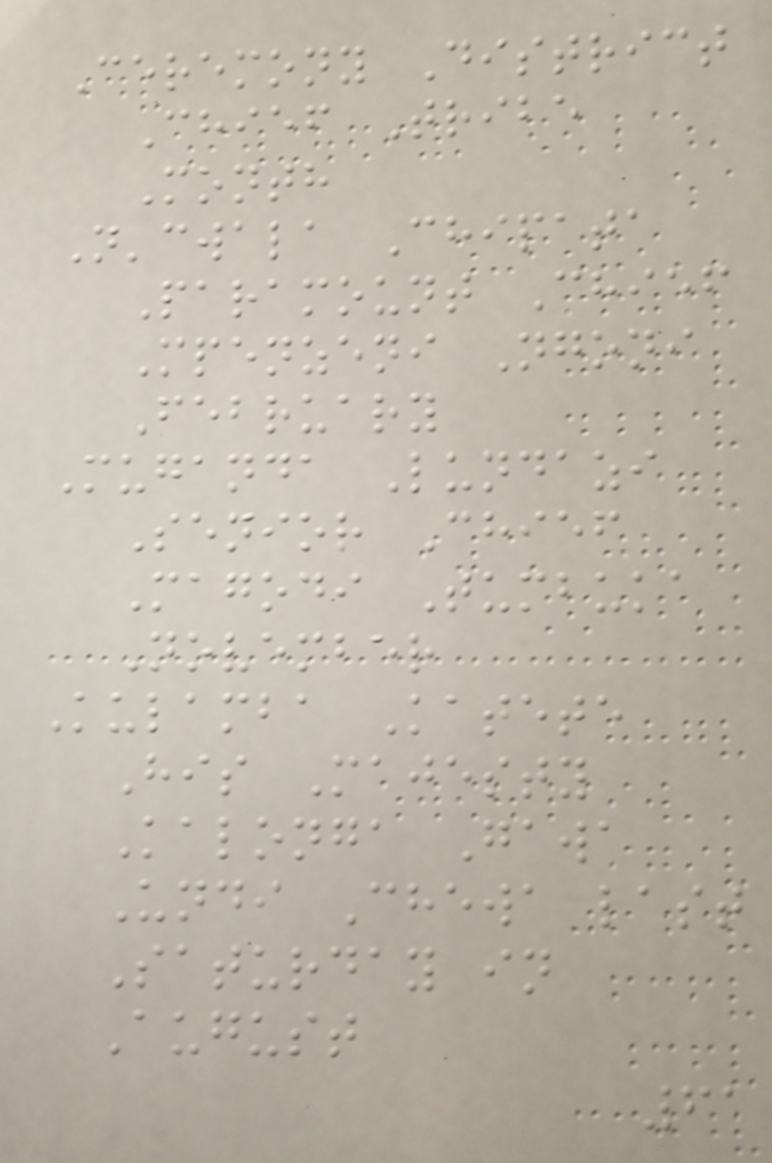Ceremony District
Chief Tribe
Month
N'cwala Chipata
Paramount Chief
Mpenzeni Ngoni
February
Muganda Lundazi
Senior Chief
Magodi Tumbuka
November
Kulamba Katete
His Majesty
Kalonga Gawa
Undi Chewa last
Saturday in
August
61
